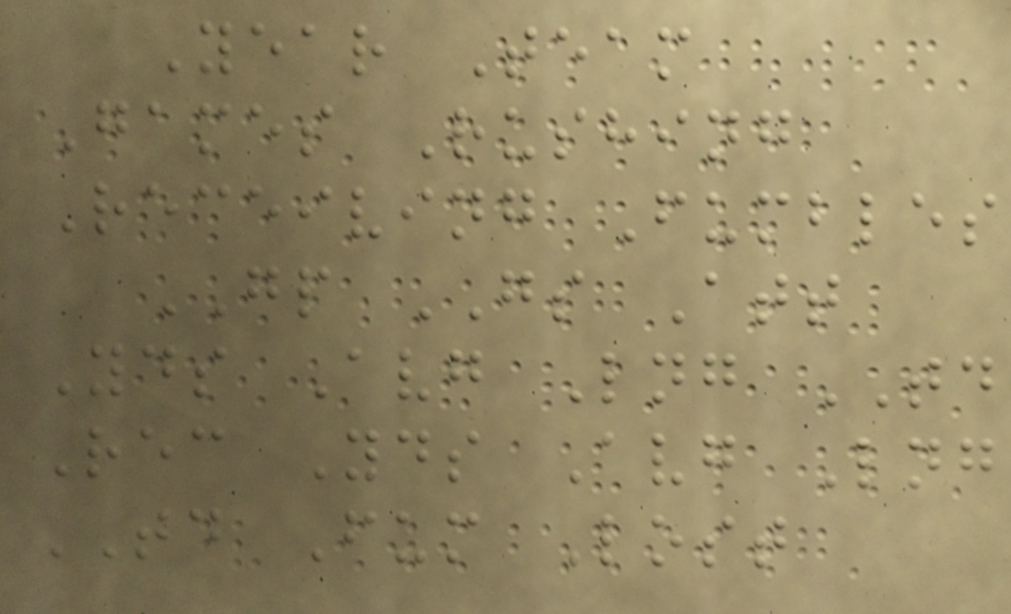Year Team
Games Rushing
Receiving Fumbles
GP GS Att
Yds Avg Lng TD
Rec Yds Avg Lng
TD Fum Lost
